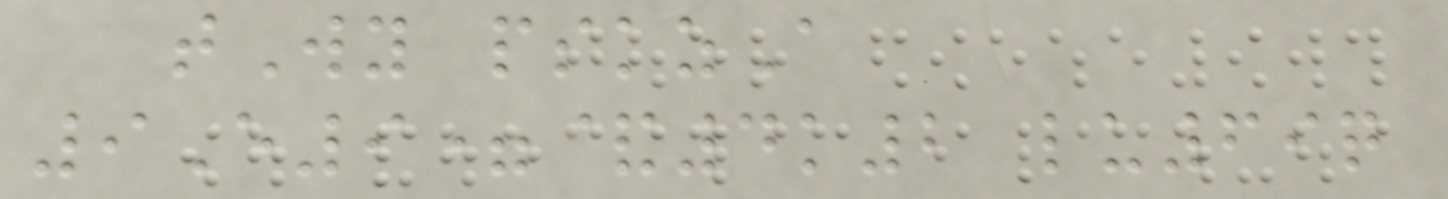tWy pskzA
9E9=&4k2 lu69q
